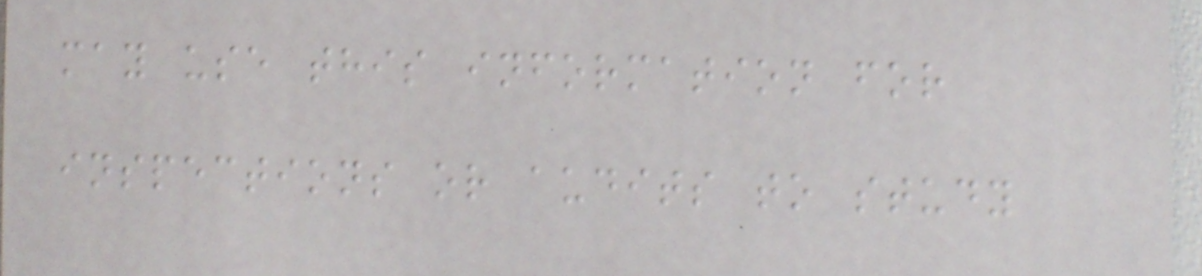may use this information for
inspections or audits to study
